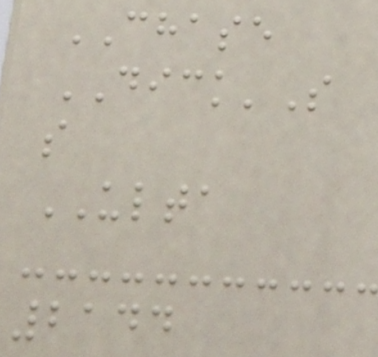CHASE
DICK'S
s
ULTA
2144
